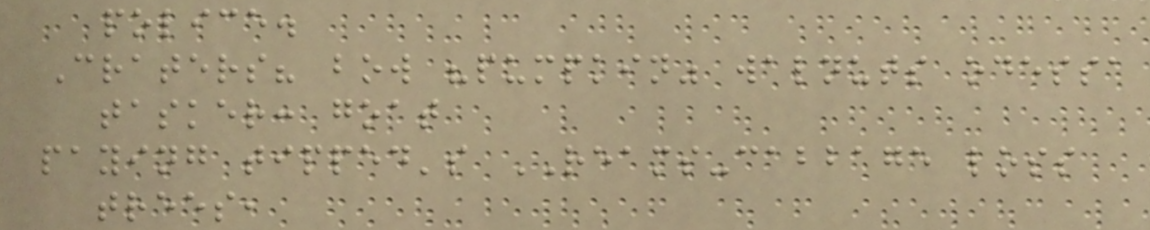police.
Craters? bow "pumpkin" walnuts odessa
tasker: goat
paying tipped's REAMS-cabbage loss
trees,
